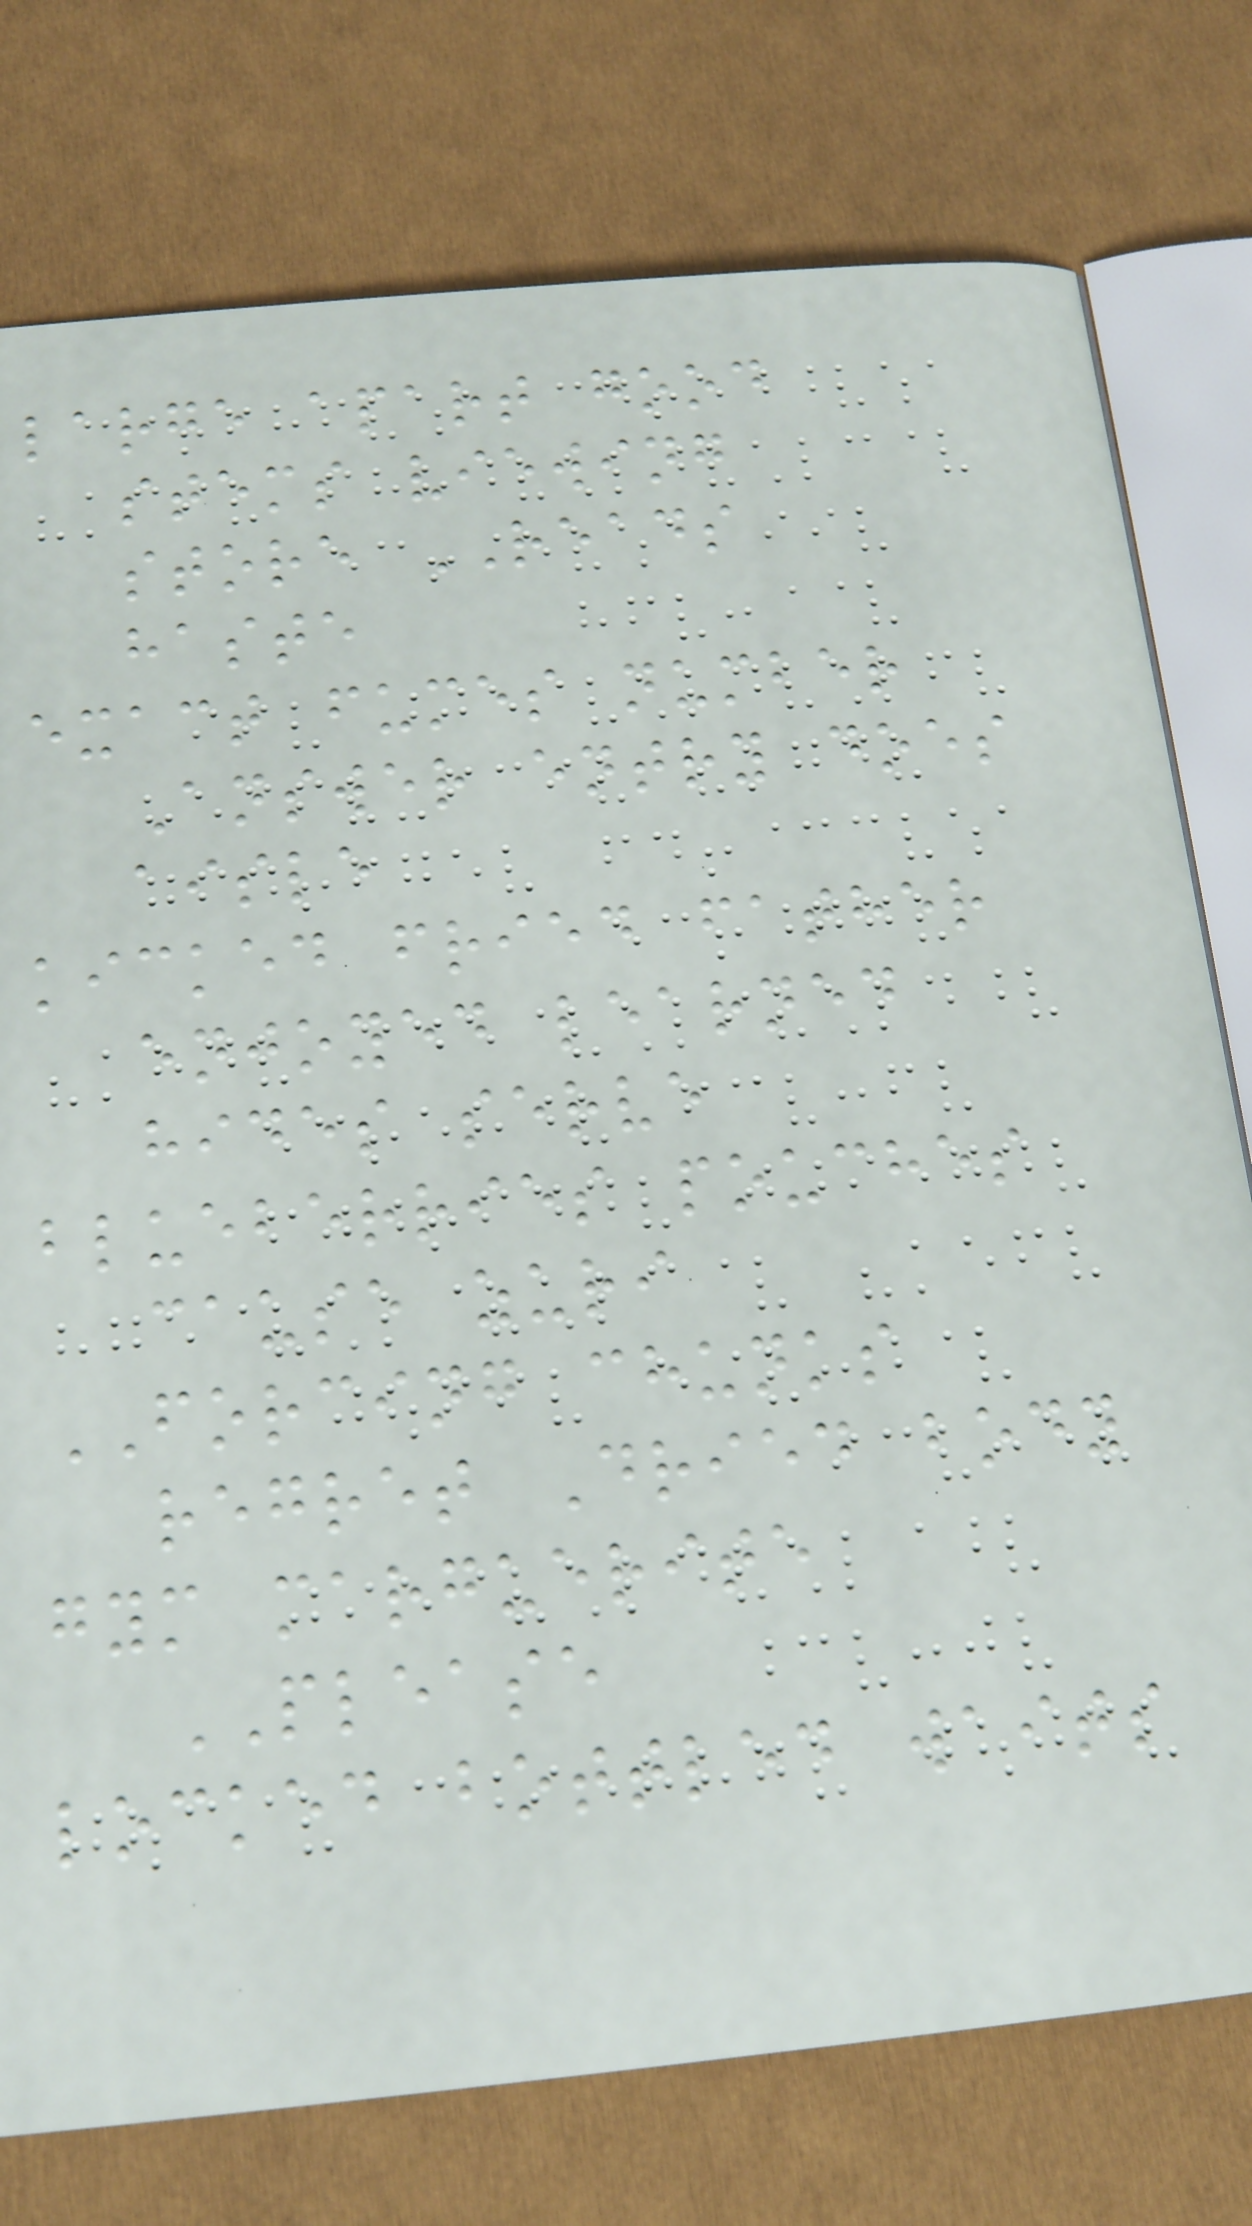large apart good
stems viewing
store READS
haste
exact fumes number
Answer entry does
aisle
kicked fried father
enjoyed learned
hides serve
blueberries pouches
cause zuri
FORCING chunks
regret Dried body
gym marguerite
PLEASE
locked bottled waits
